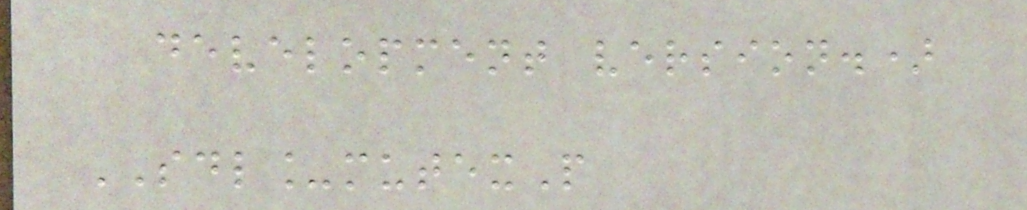development version.)
SDL_mutexP
